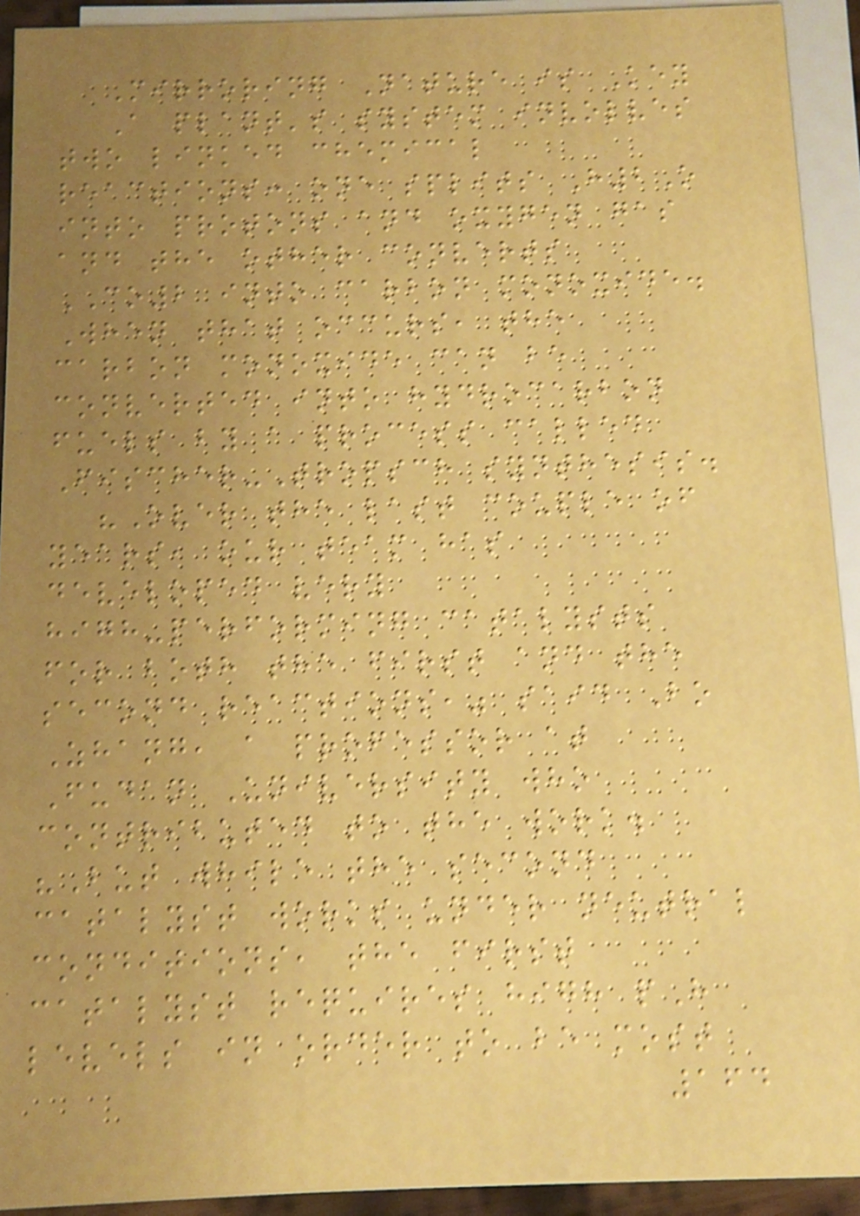Mirroring Nature is Key
A plant's system involves
two linked chemical
reactions: one splits H2O
into protons and oxygen gas
and the other converts
CO2 into carbon monoxide.
When that occurs, the
carbon monoxide can be
converted into hydrocarbon
fuels by a process called
Fischer-Tropsch synthesis.
"Over the last couple of
years, our team has
developed very
high-performing catalysts
for both the first and the
second reactions," said Bo
Zhang, a professor at
Fudan University who
contributed to the work.
"But while the second
catalyst works under neutral
conditions, the first
catalyst requires high pH
levels in order to be most
164
